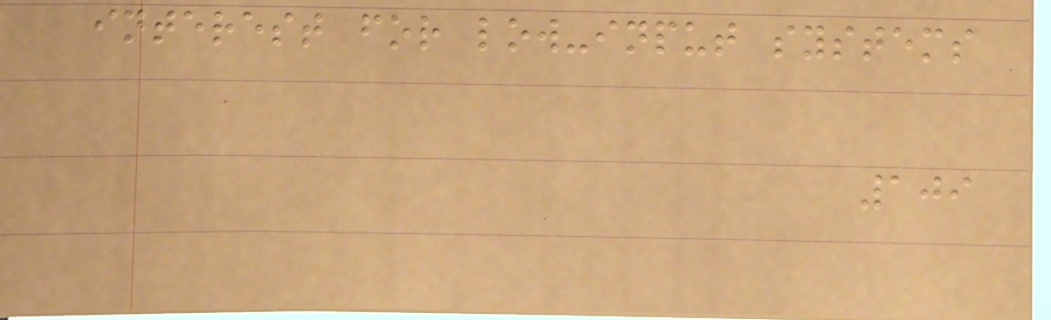interest for low-input systems
109
